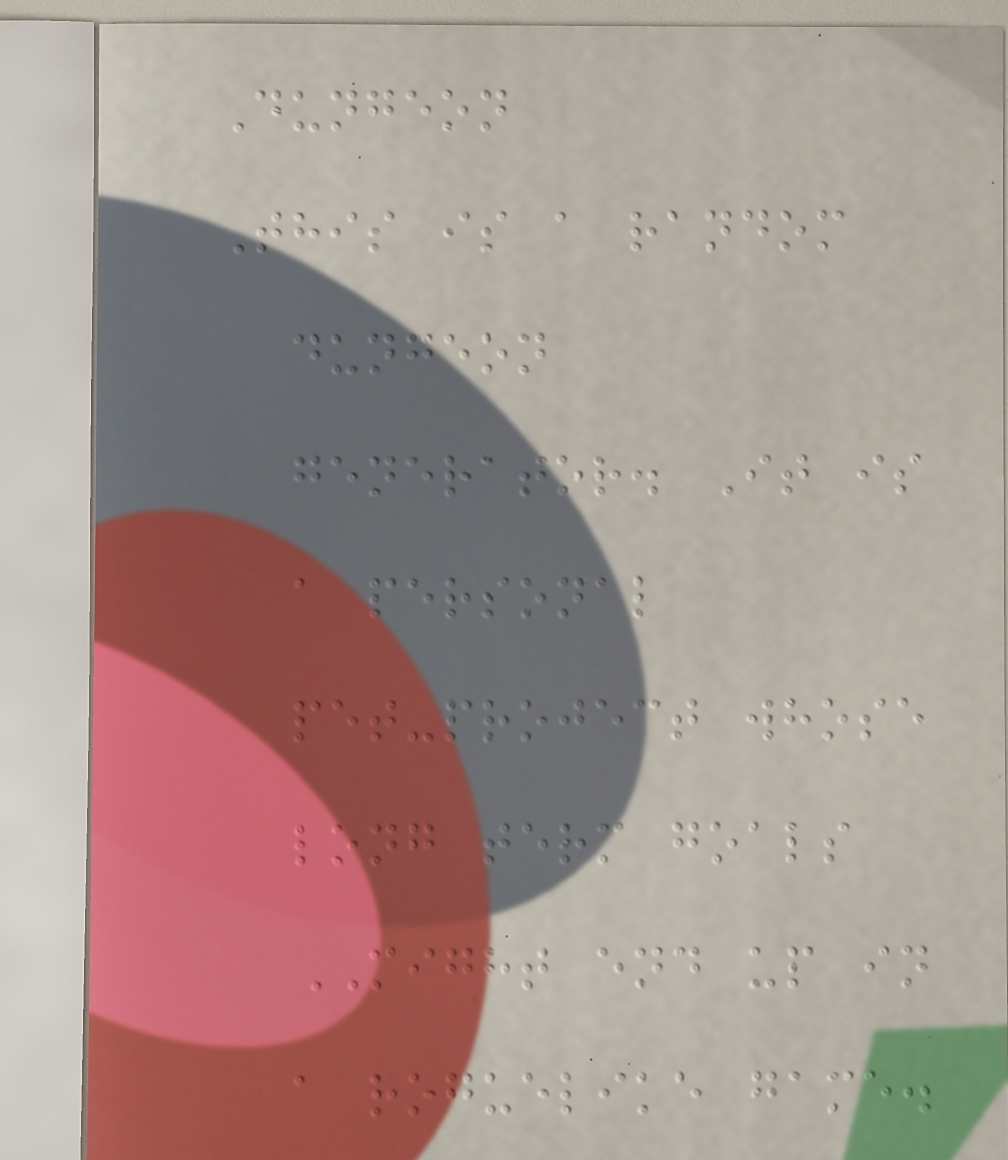Dungeon
This is a random
dungeon
generator. It is
a personal
pet-project whose
long term goals
MIGHT end up in
a roguelike game.
